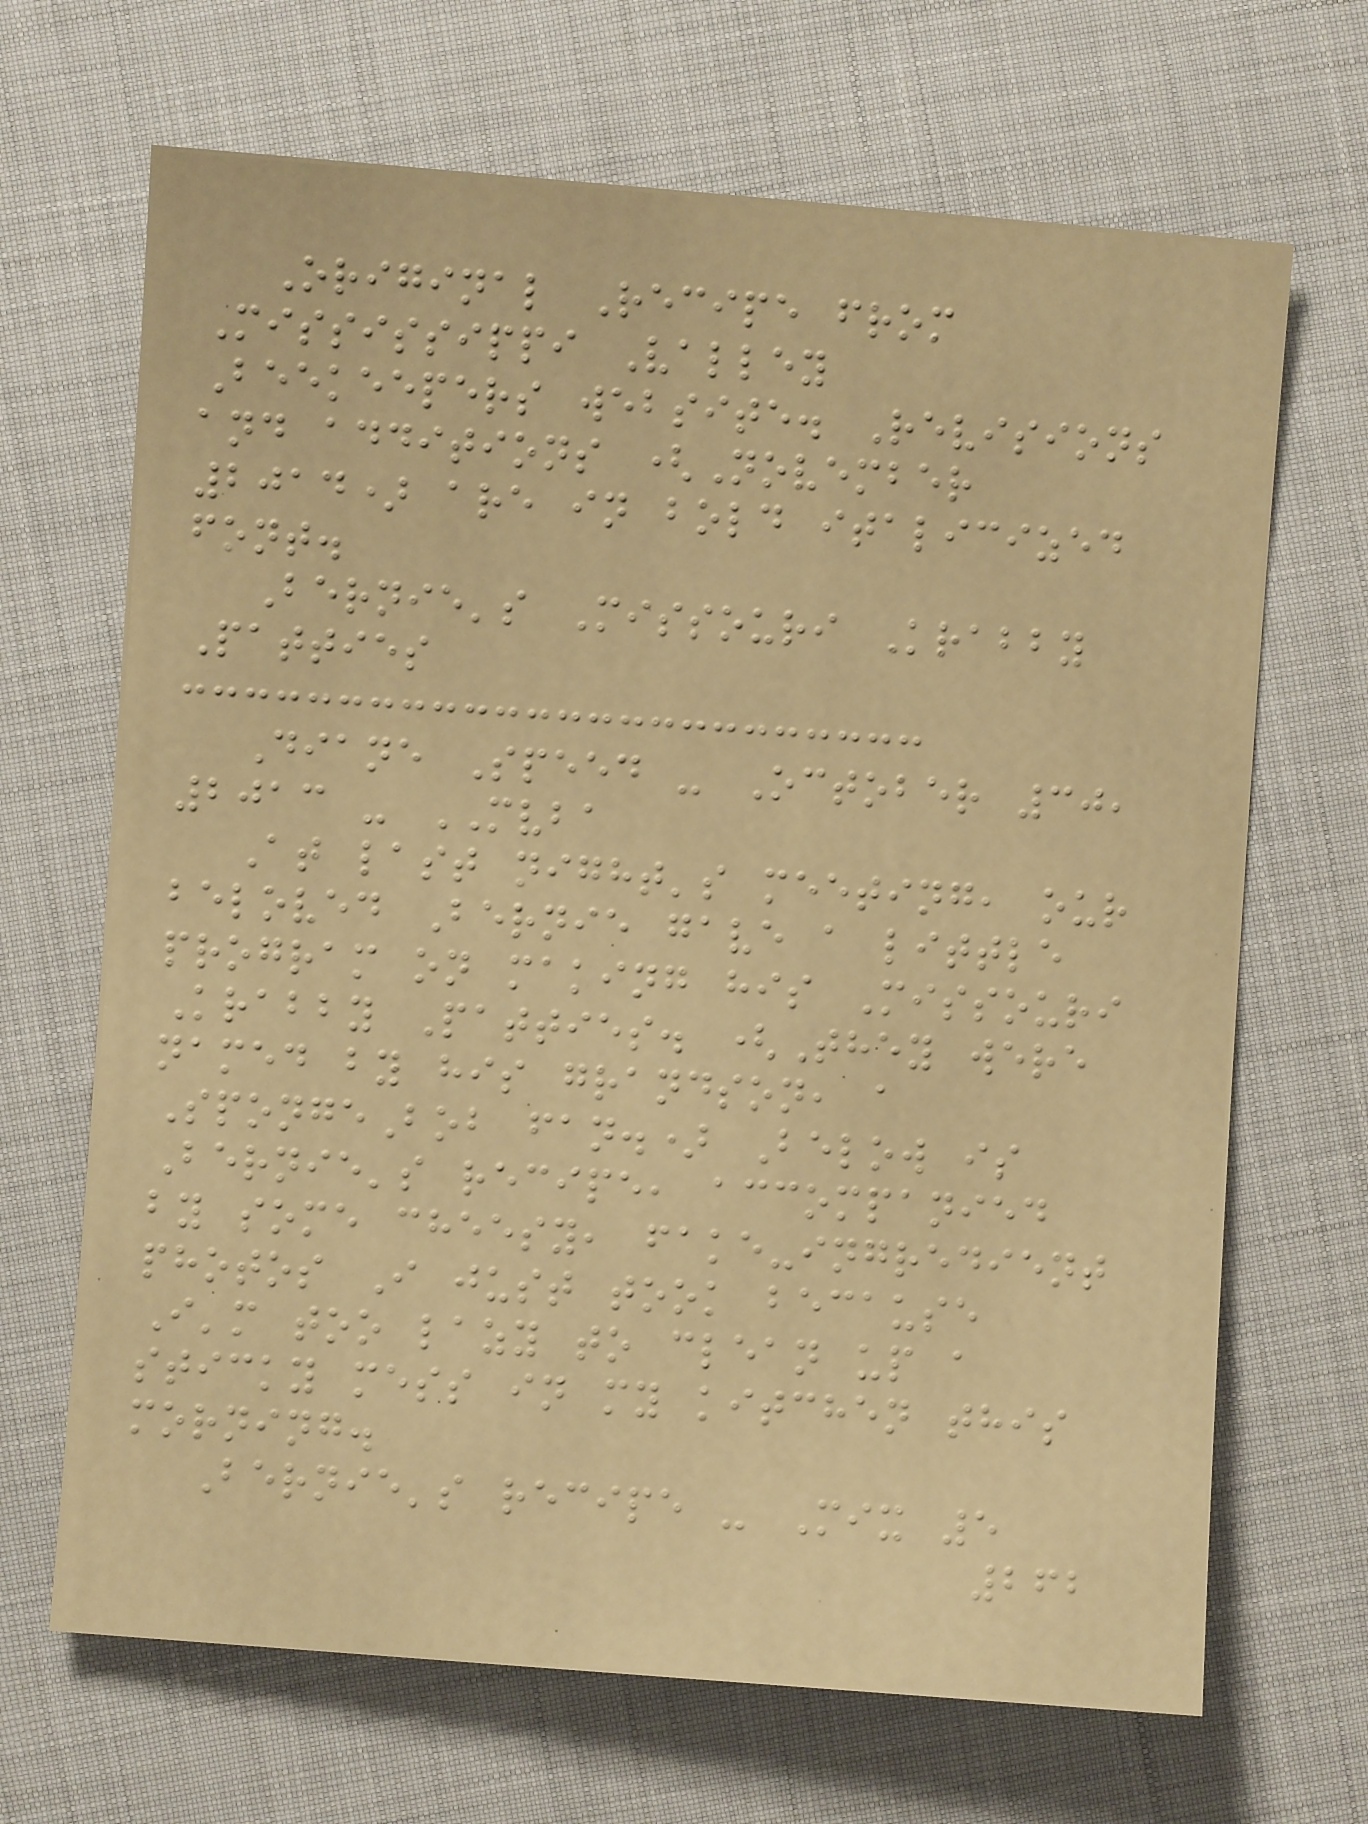Original Recipe from
Mississippi Valley
Beekeepers website. Revisions
and additions (November
2014) are in bold italicized
font.
Bernie's Missouri Krabby
Patties
Diane Speed - October 30,
2013 - MVBA
At last night's meeting, our
beloved Bernie gave a little
program on making his Missouri
Krabby Patties. (They were
named by his grandson, a
SpongeBob fan.) Below is
Bernie's recipe, accompanied
by some cheesy, fake-ingredient
photos I just took because
I'm too lazy to clean up a
sticky mess in my kitchen this
morning.
Bernie's recipe - Mix 5
262
